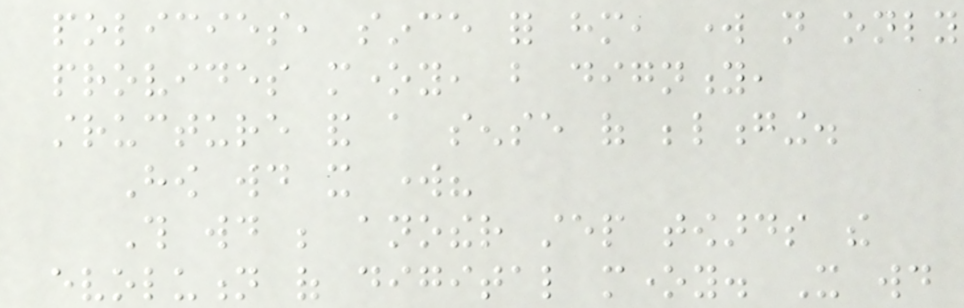policies, since for him, work not only
provides money, but dignity,
structure and a sense of belonging.
How would it work?
This would be another step towards the
evolution of digital money. It would
